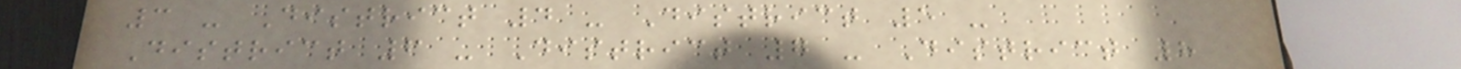3 - District 4 - District 5 -
District 6 - District 7 - District 8
